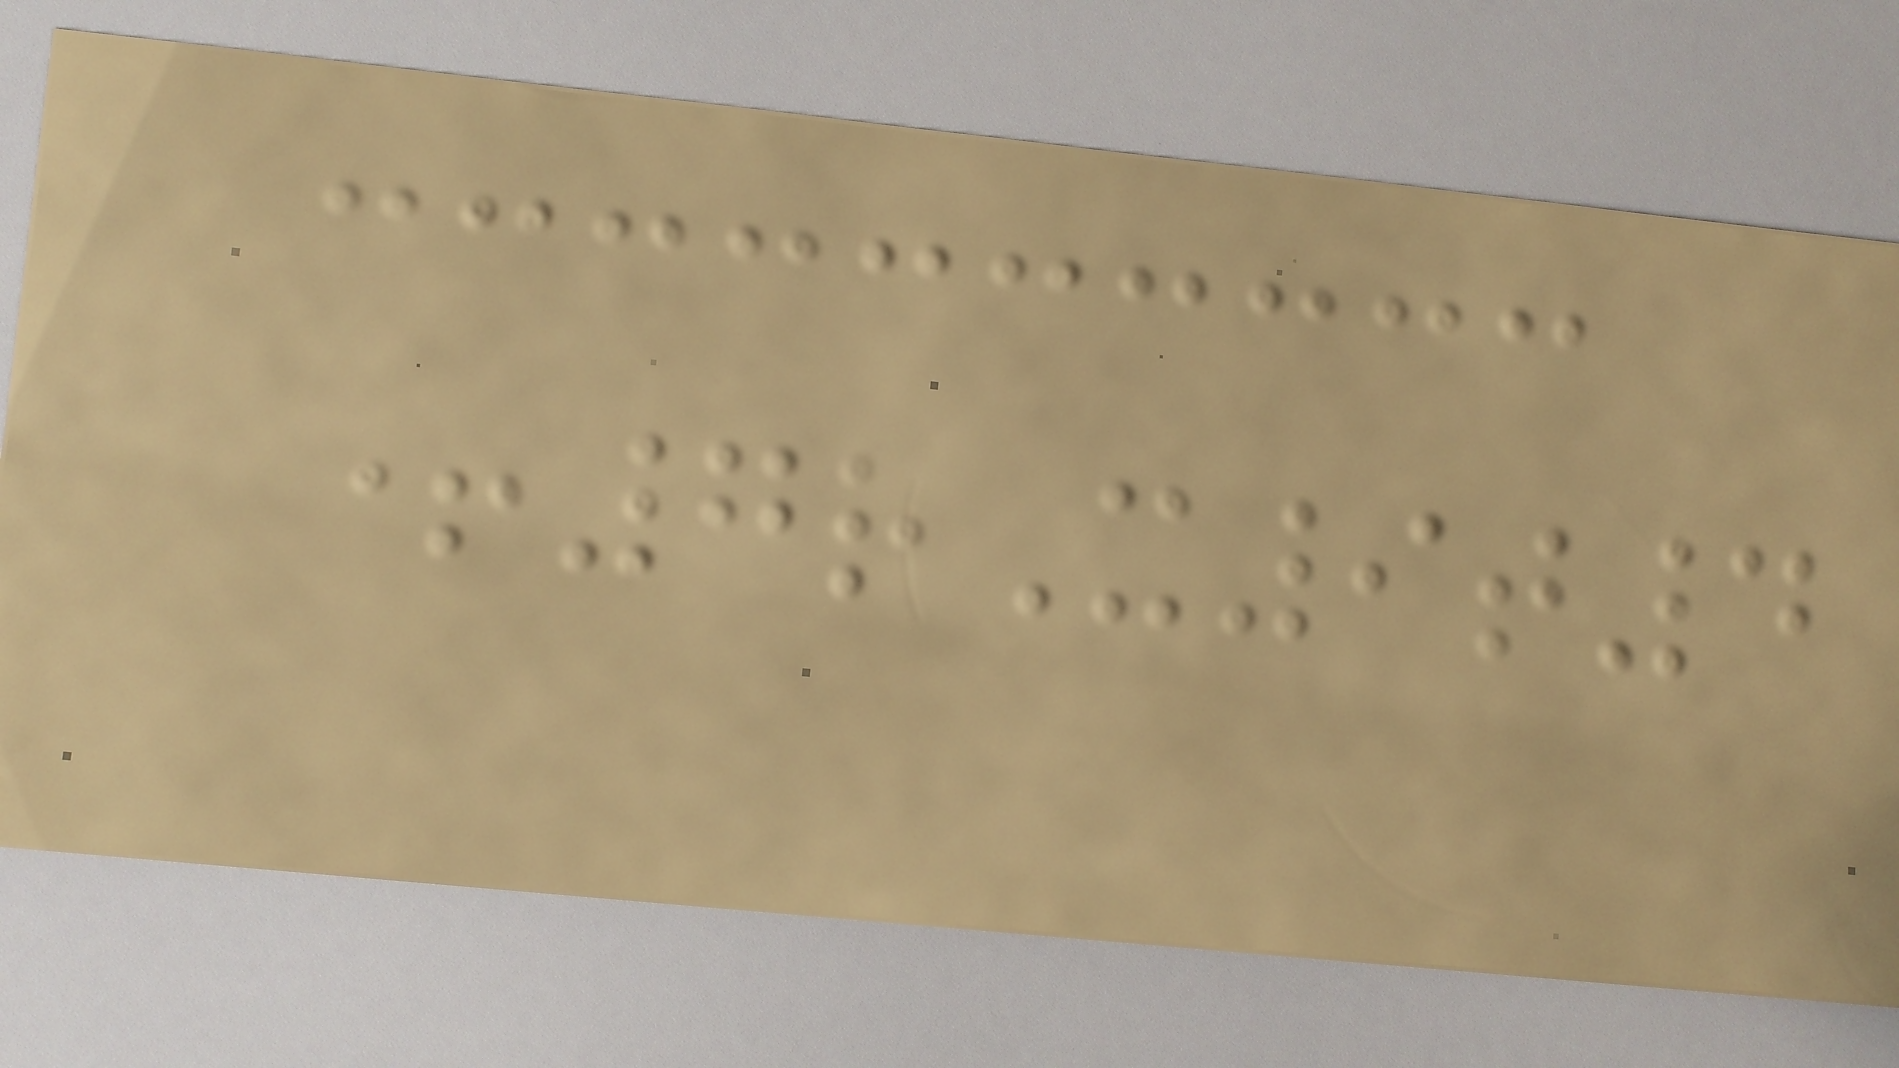+7rX9t4
